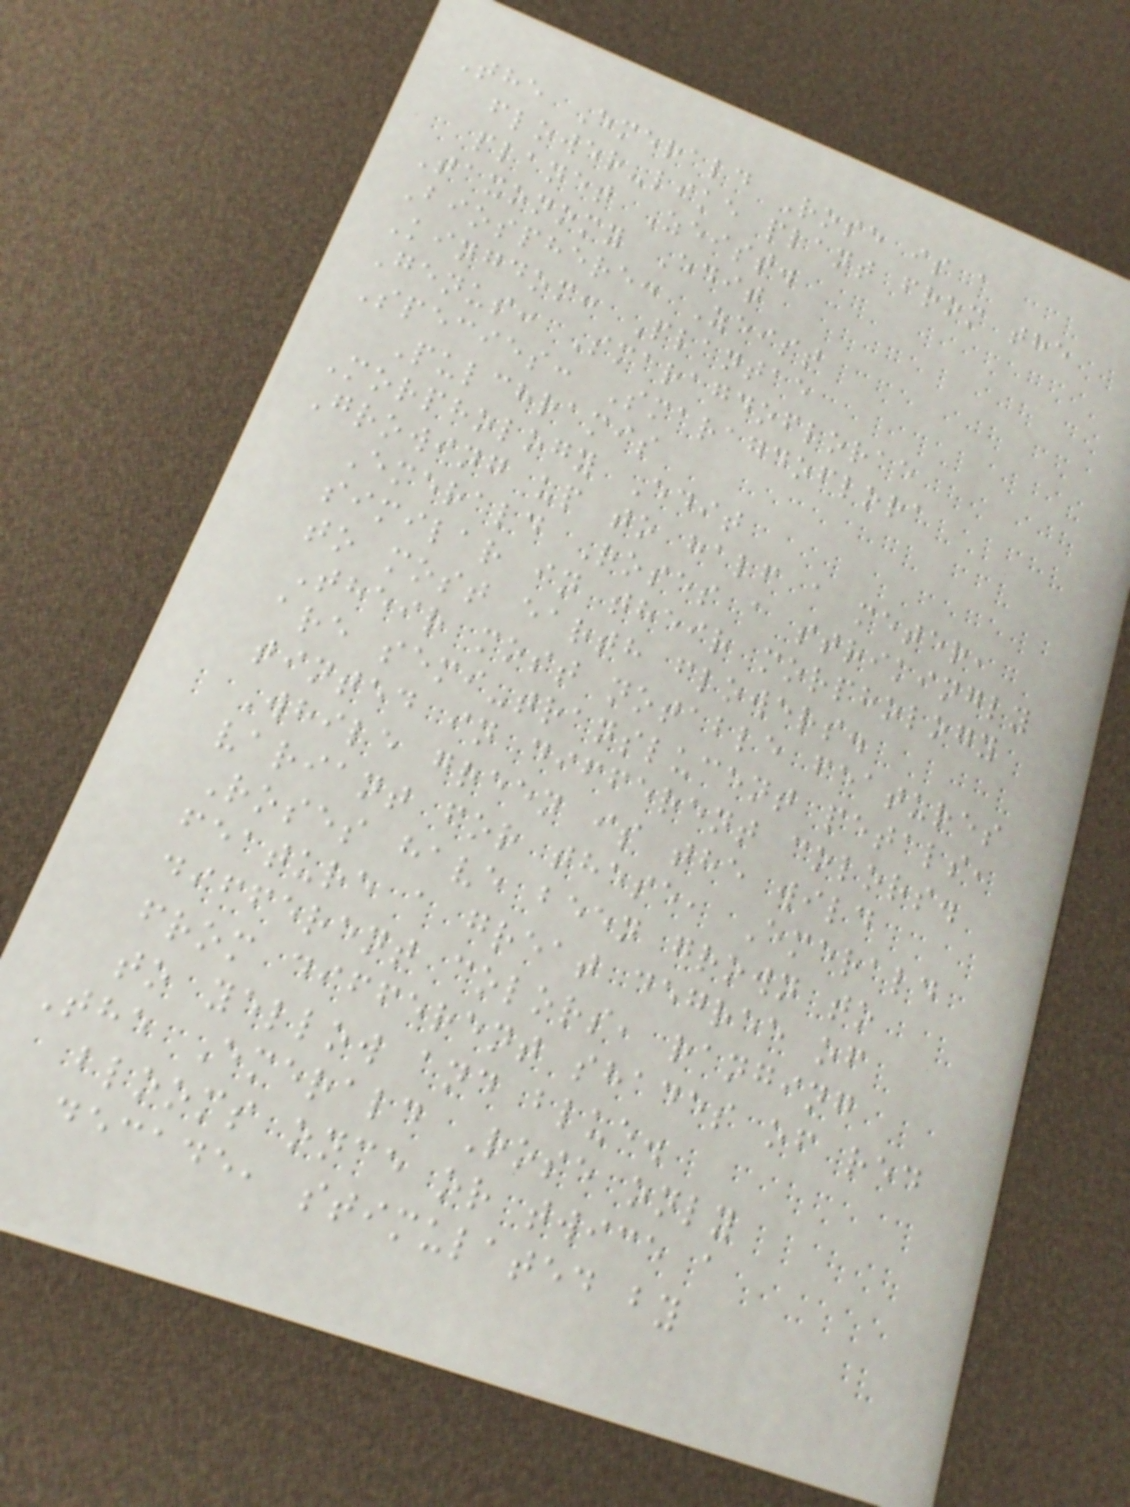The Emerald Rose is a
flower-like plant from the
planet Zeist.
Taxonomy Edit
Biosphere: Zeist
Kingdom: Plantae
Genus: Smaragdoflorae
Species: Smaragdoflora
Pulchramis
Morphology Edit
Growing up to half a meter,
Emerald Roses a strikingly
similar in their morphology
to most earth flowers.
Their most notable features
are semi-translucent petals,
tinted in different colors.
While green is the wild
variant for these, Emerald
Roses have been grown to
feature a great degree of
different colors, ranging
from different shades of red
to yellow and blue.
The Emerald Rose only
blooms once or twice a
decade, stimulated by
